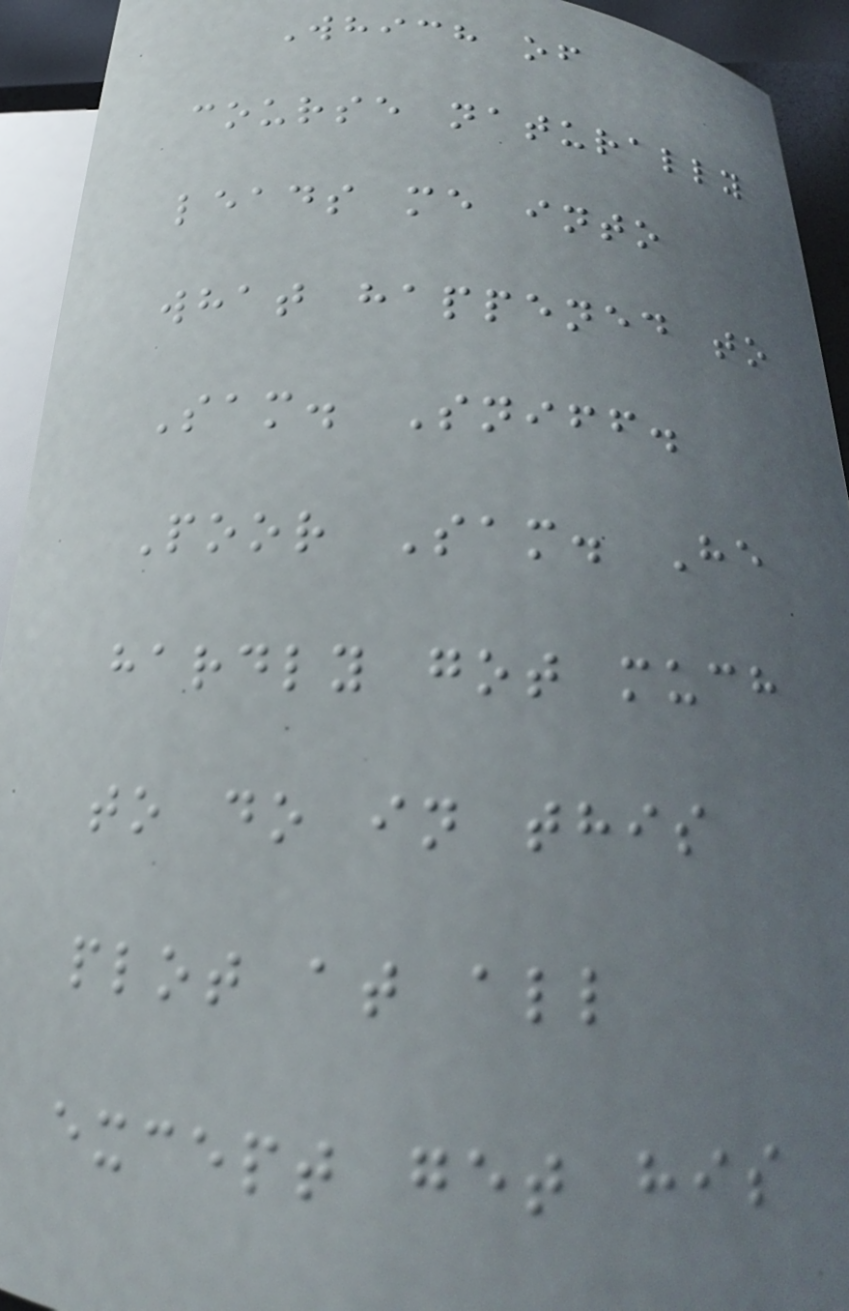Which of
course naturally
leads me into
what happened to
Sam. Sniff.
Poor Sam. He
hardly got much
to do in this
plot at all
except get his
